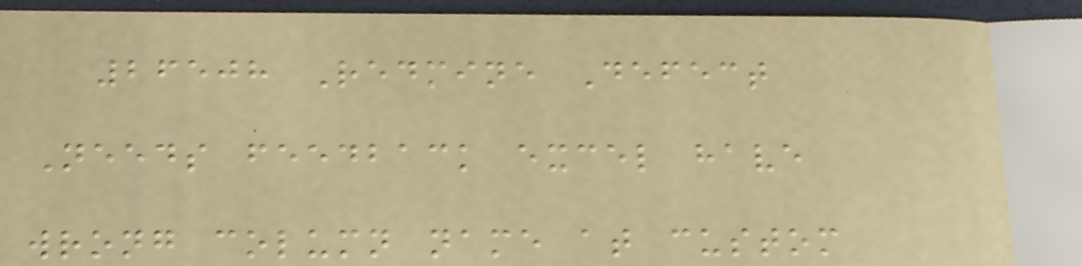26508 Redmine Defect
Needs feedback excel have
wrong column name at custom
